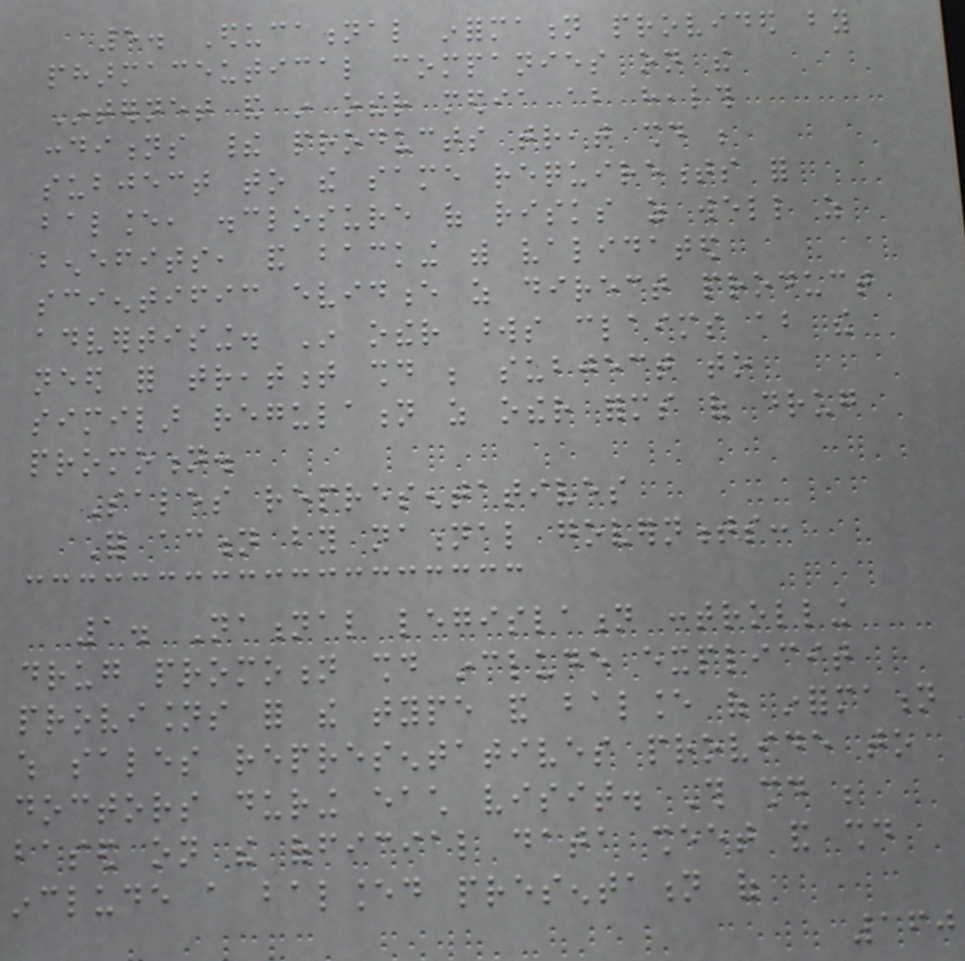5. Educational information provided by
pharmaceutical companies on the
Internet and in other media about health
conditions their products treat should be
subject to the same requirements for
balance, disclosure of risks as well as
benefits, and backing with validated
scientific evidence as direct product
advertising. In other words claims about the
need for treatment should be subject to
similar regulation as other forms of drug
promotion.
Sales representatives
For action by national governments:
1. National legislation controlling
drug promotion should include explicit
provisions for the type and balance of information
which sales representatives provide to
doctors during each visit. This should be
based on the official data sheet and should
include a balanced presentation of
160
